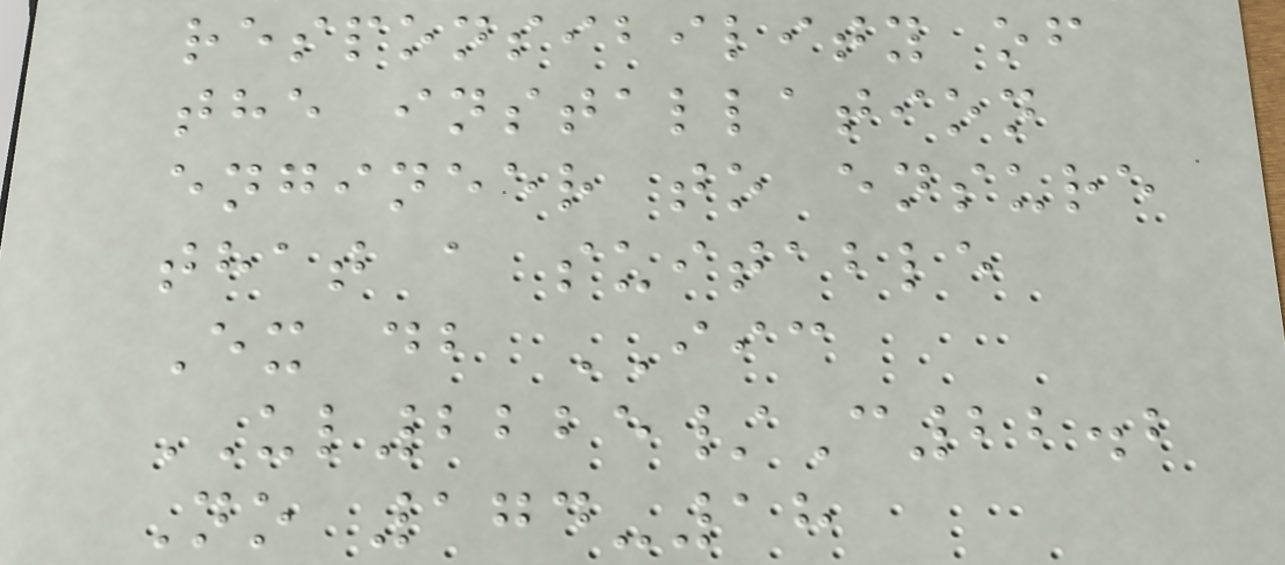responsibility of
the installation
engineer to ensure
that a suitable
Ex db IIC
UL2225/C22.2
No 174-18
